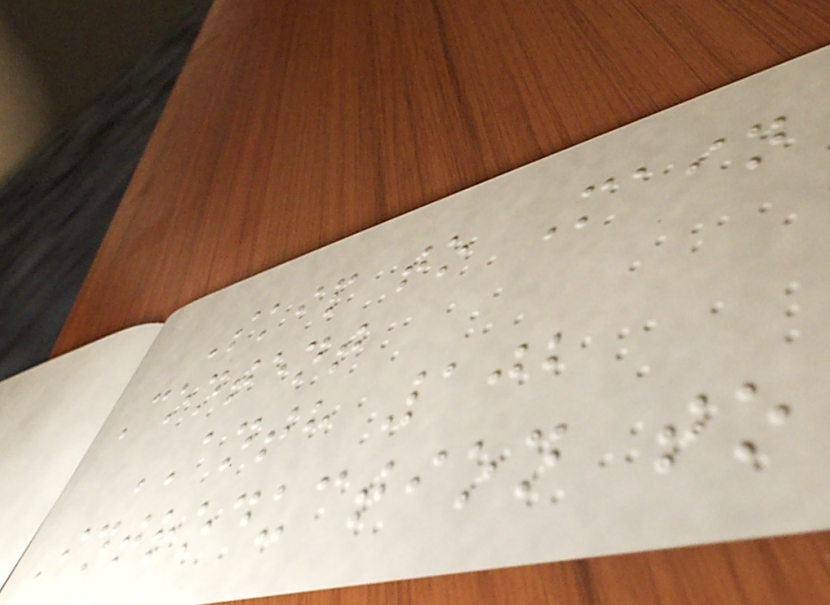Skip to Main
Content
ANTH 102
Introduction to
